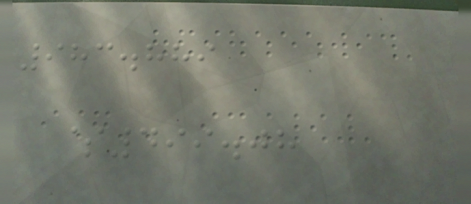983.889
$499.08
